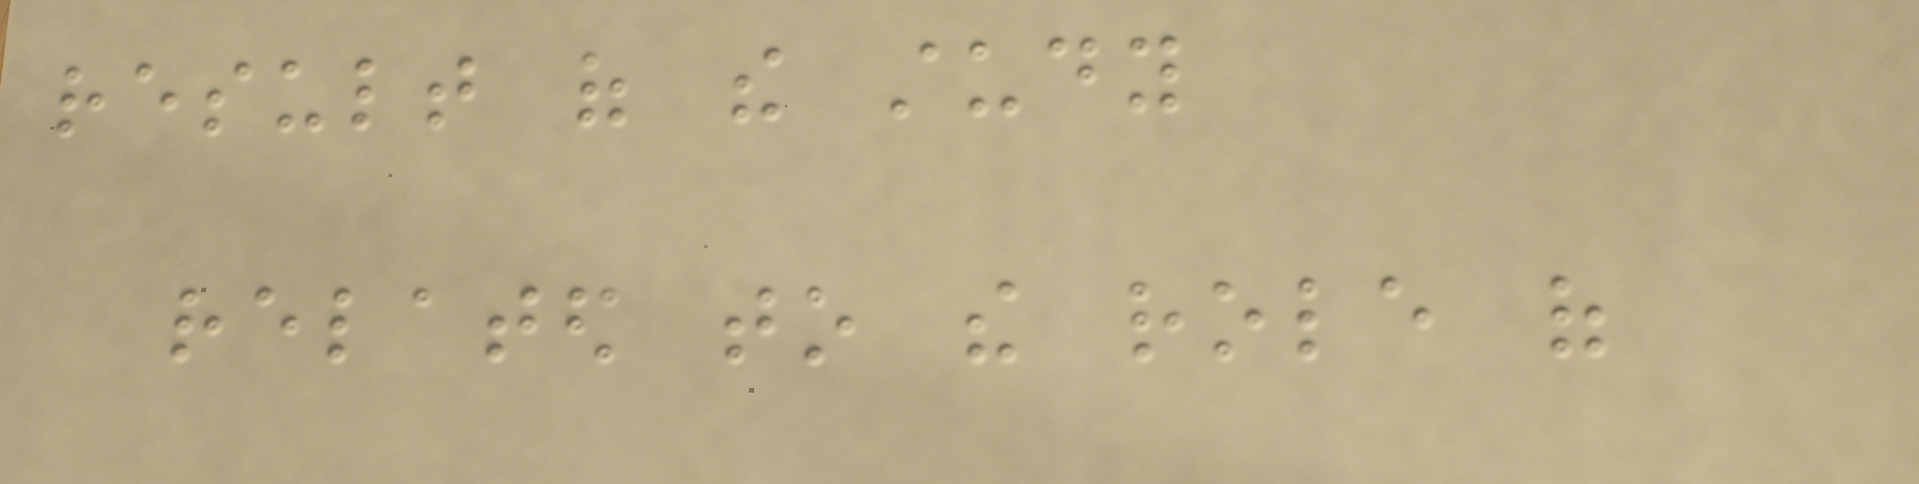result of the study
related to the role of
